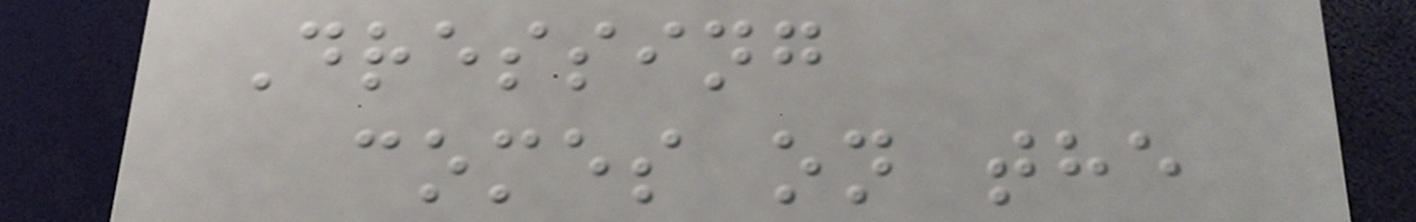Dressing
comes on the
